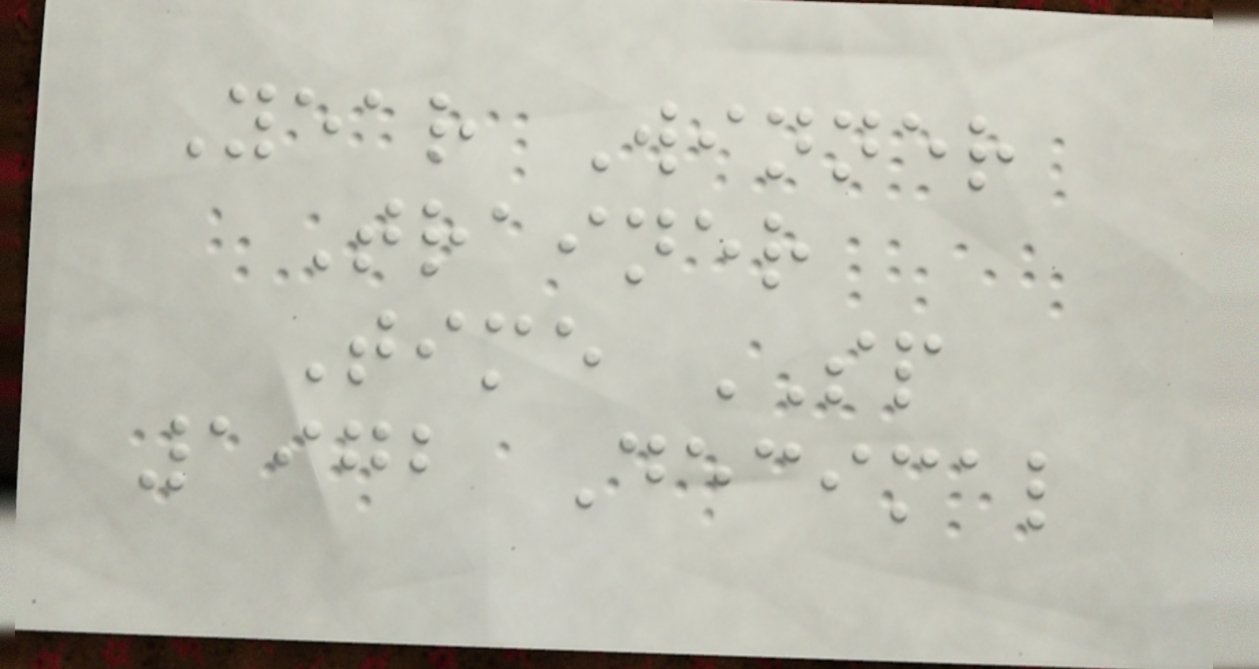Year Winner
Trainer
Time SP
1972 Decimal
